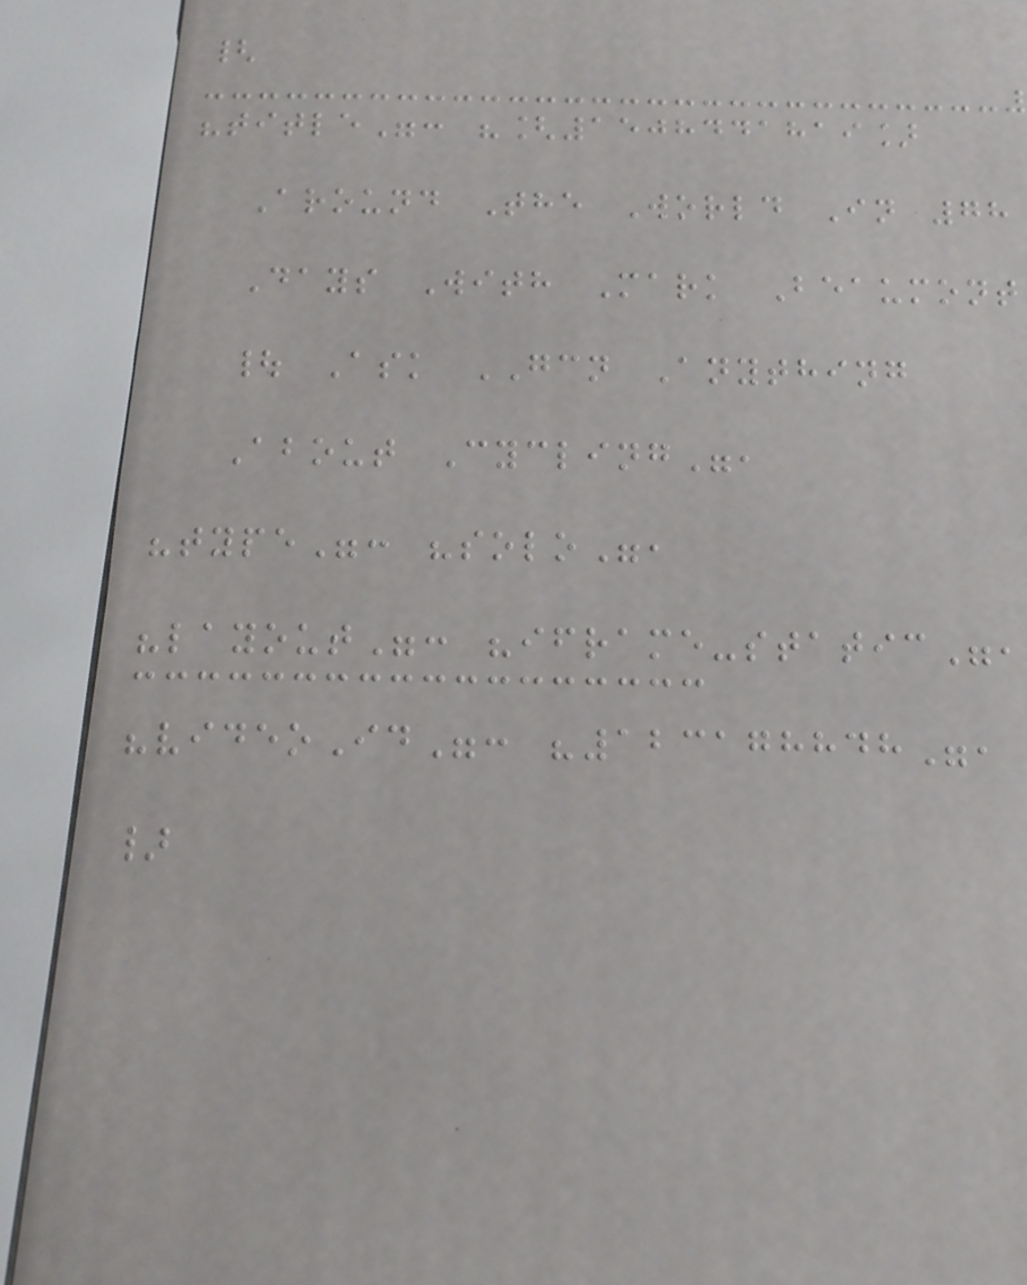{
"title": "[1508441819]
Around The World In 78
Days With Mark Beaumont
| Ask GCN Anything
About Cycling",
"type": "solo",
"layout": "iframe-static",
"videoId": "123178848",
}
